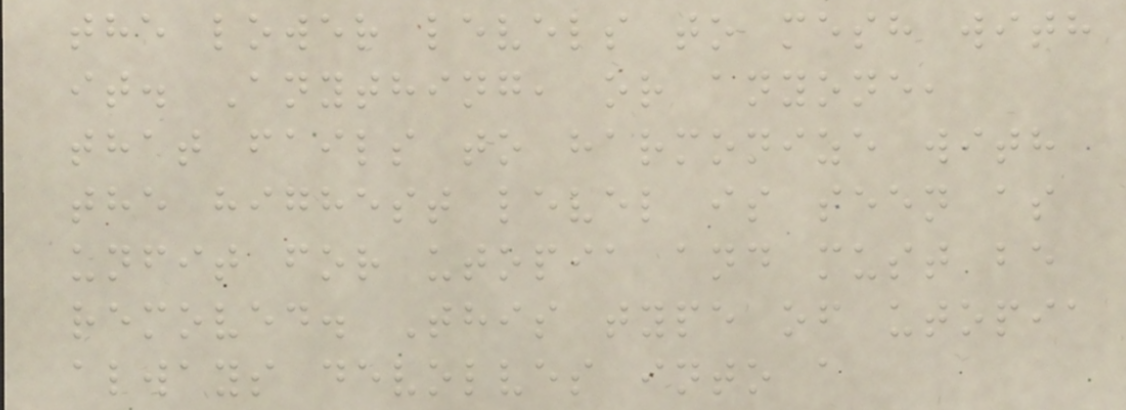the lower levels to mesh with
it. Anything, or anyone,
that fails to harmonize with
the highest level is seen as
unfit for utopia and must be
removed. This type of utopia
always devolves into a
